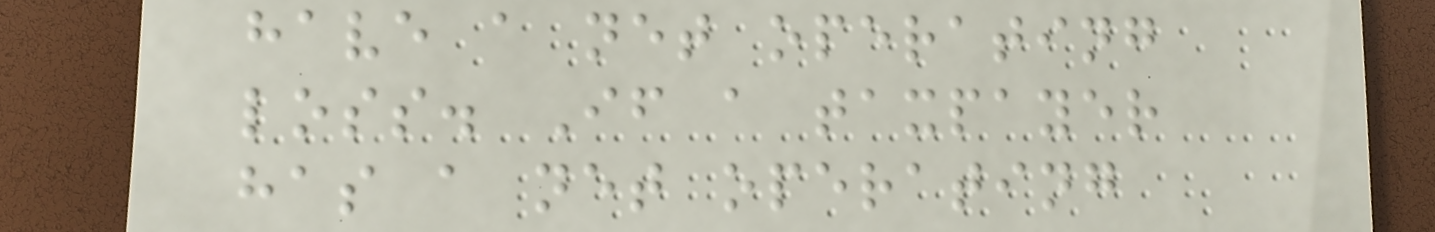have a net operating
loss. If a taxpayer
has a net operating
